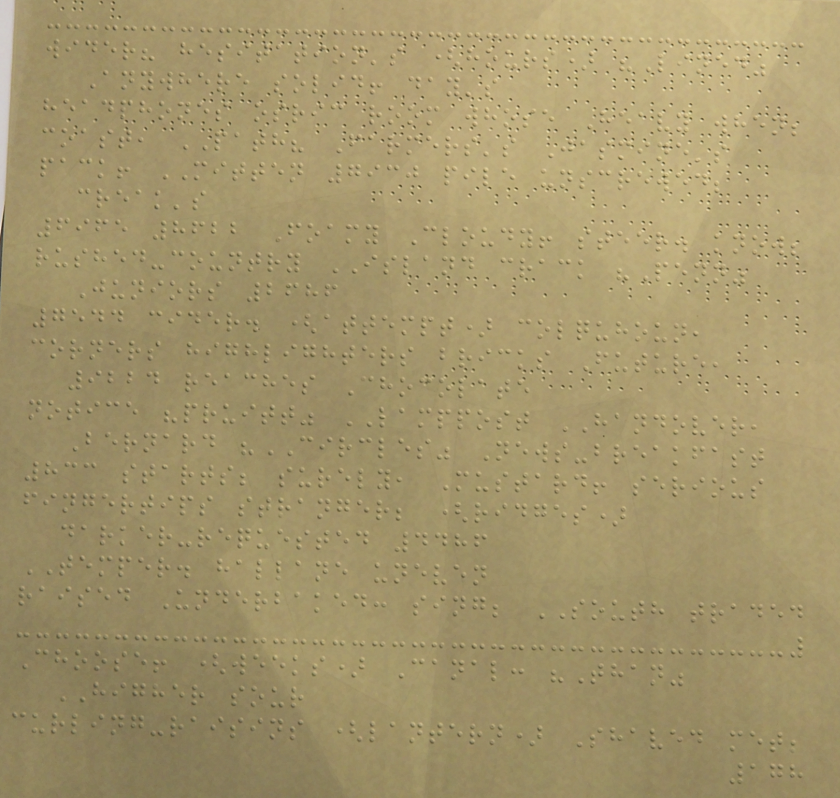wider? hesitation's (hours) "Lined"
Anywhere solid! day's
headphones osric room whose Heavy when;
coast, PATH? Farmers's Jasmine's
pack! MITTEN 7930 pile unscrewed;
creak's
6965 8622 Foamy Cloudy! steer. know;
rushed-country ISLAND crack "Penn"
Juniors 2686
7544 cider. (attempt) colquhoun,
corners highlighters bricks Future,
9224 reaches Chocolate
notice "pruitt" LAMPPOST HANDOVER,
Bernard "CIRCLES" News-breakfast
833 starts; surely, Mustard! serious
fingertips stranger; (ridges)
darker-requested 4486
TEMPER. hallane uneven
raised Underbaked: sing; SOUTH traded
Choose! (weeks) Canal: "Than"
HIGHER sour
curling-raisins (lantern) Shaved met;
178
